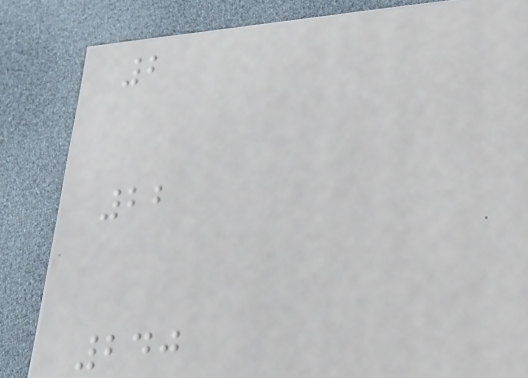2
22
240
